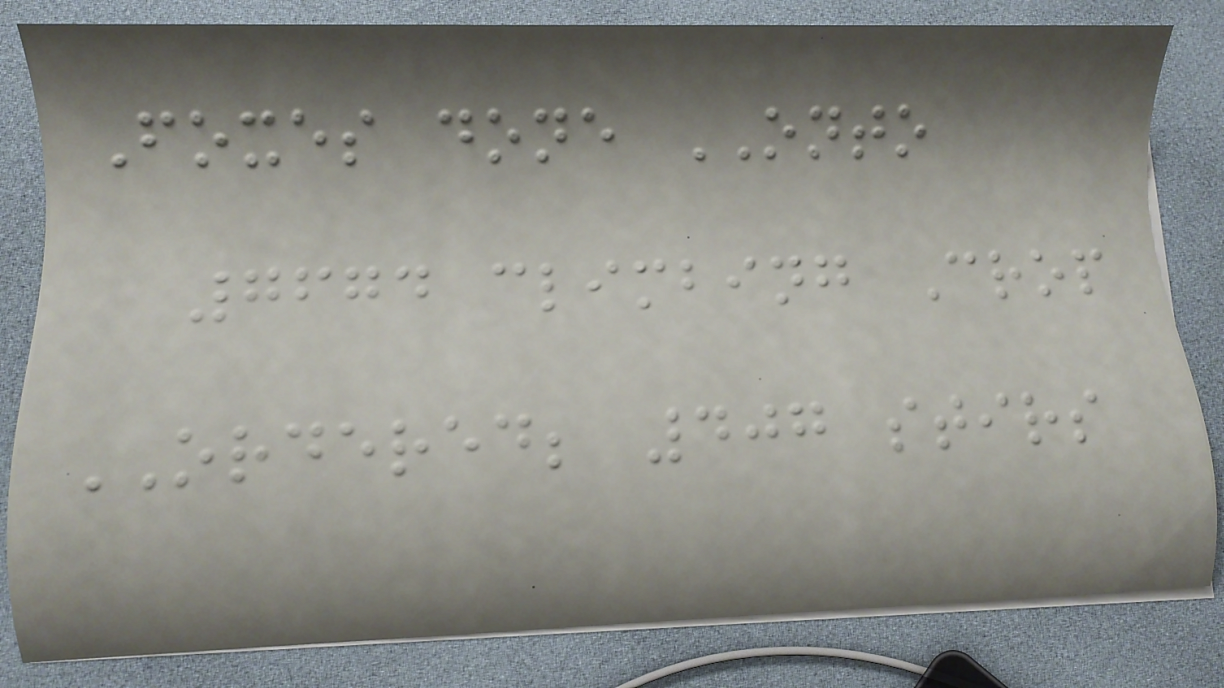Foxes done ONTO
7674 climbing Crop
ORDERED; 407 stirs
